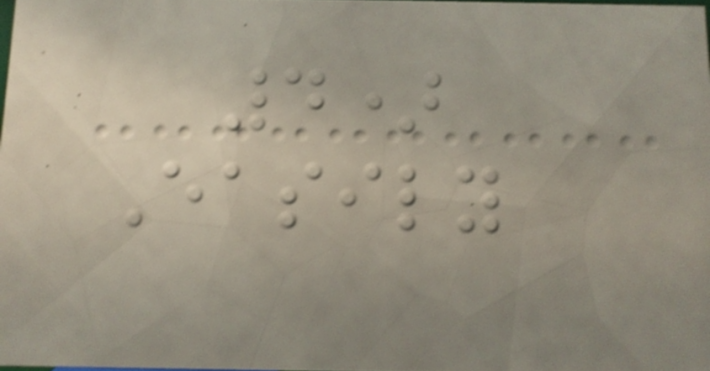4)
Easily
